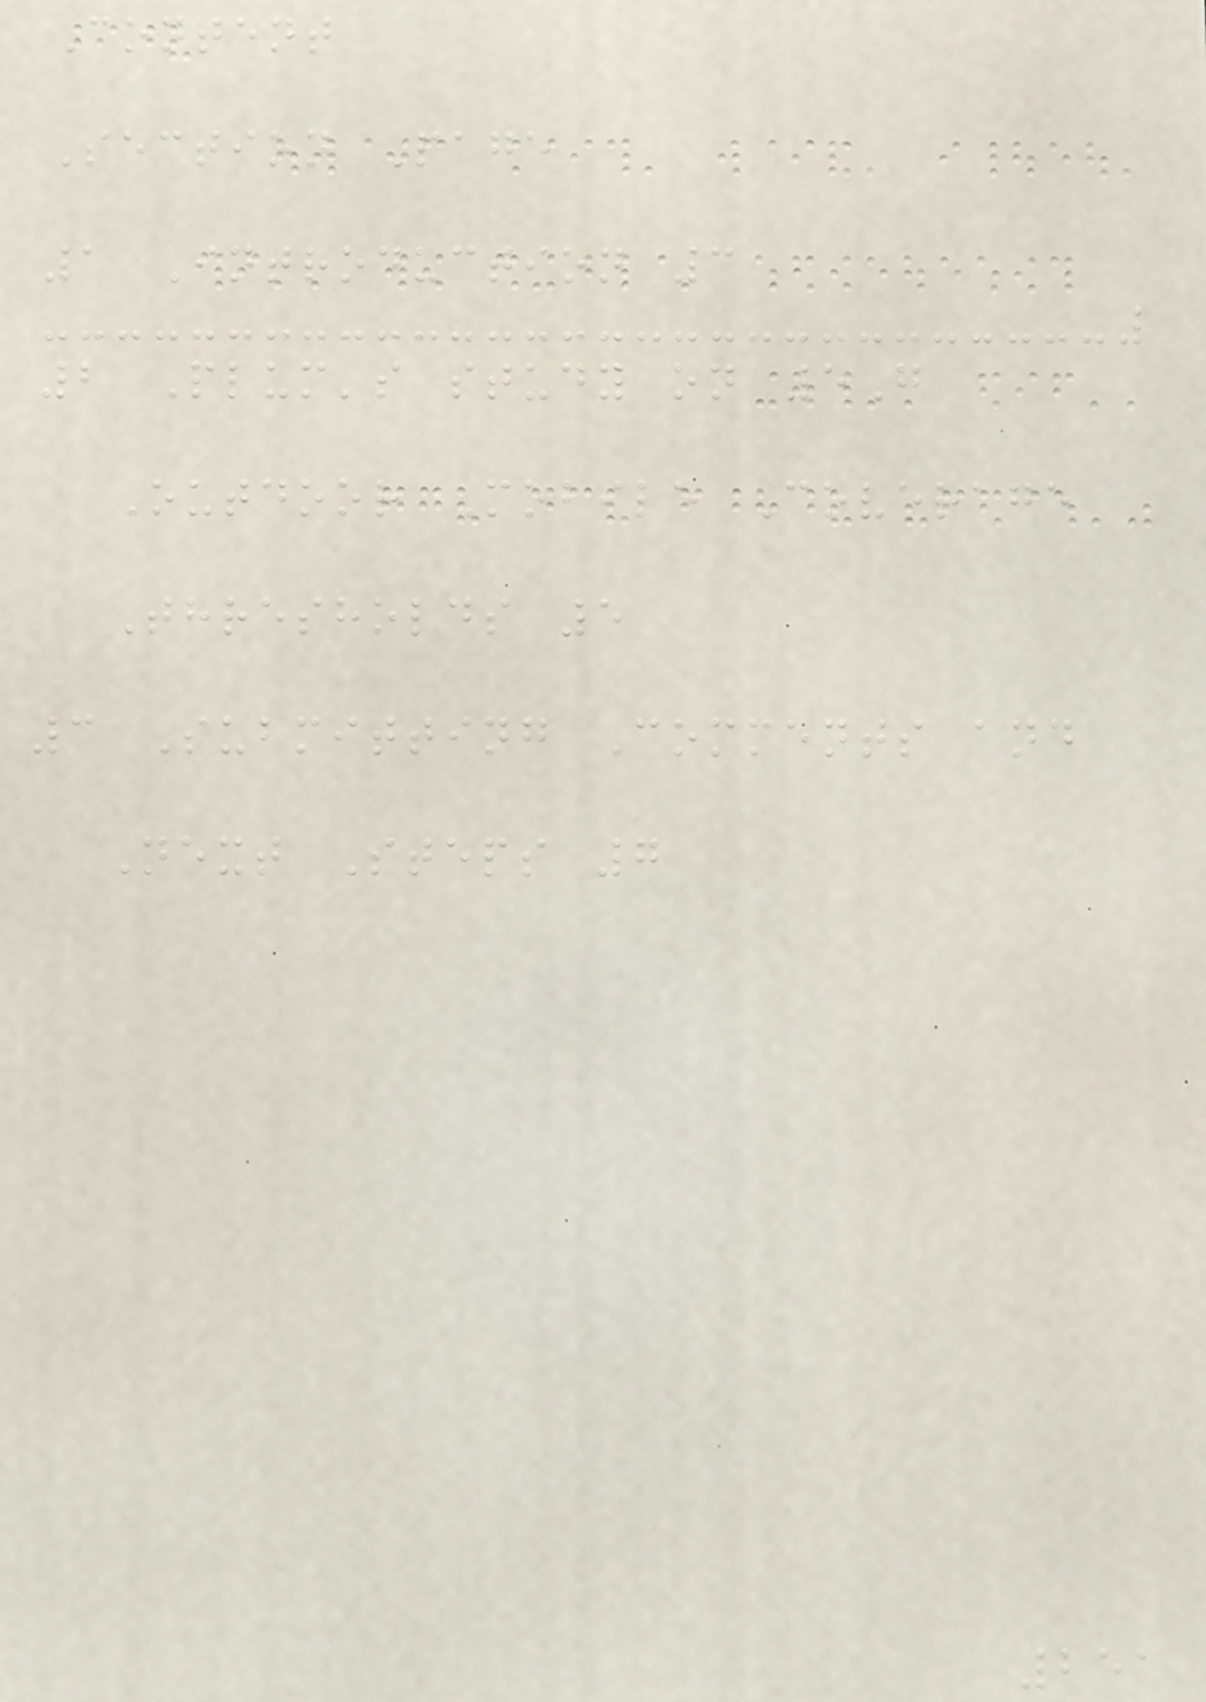Content
Section Page
1 Introduction 3
2 Plum's study on 5G
Outdoor Mobile Coverage
Thresholds 5
3 Submitting Comments and
Next Steps 7
251
